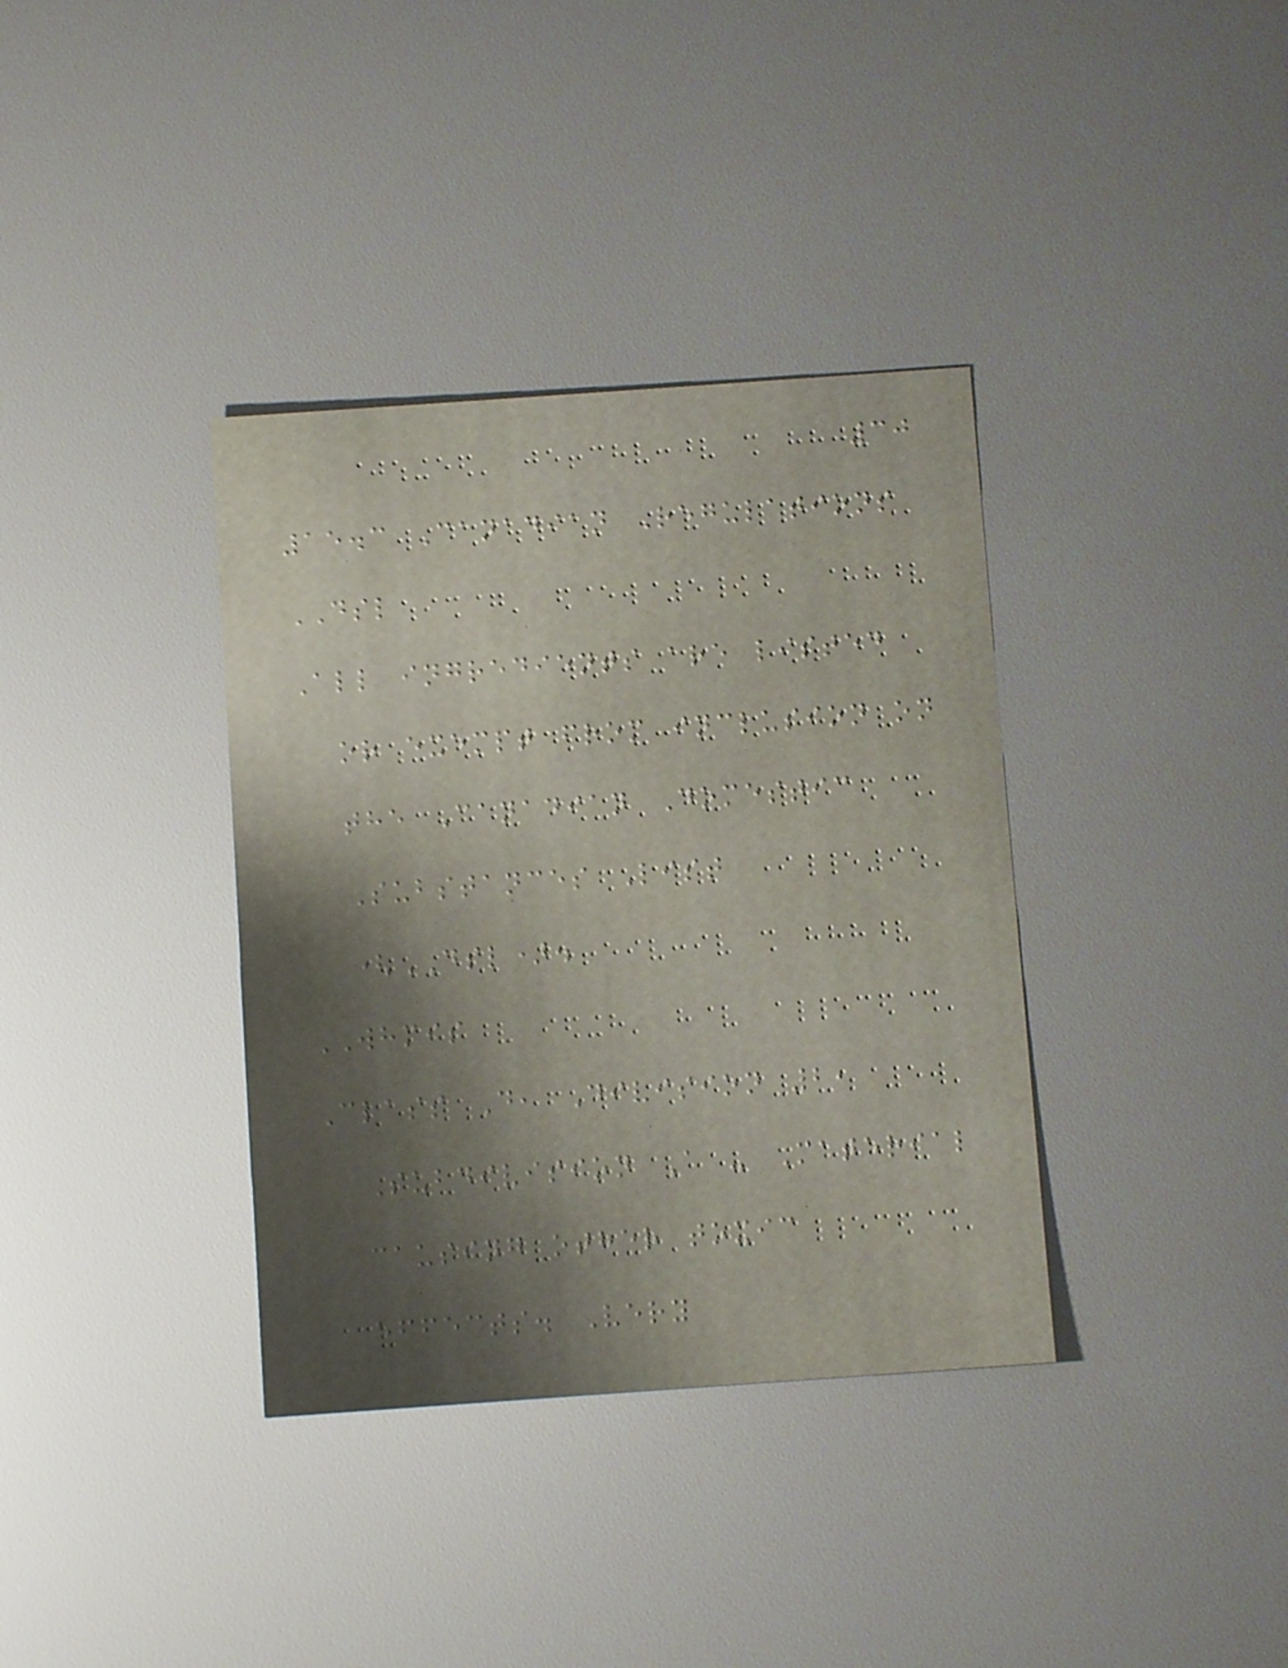30
15.3 Canadian Regulations
DSL
All ingredients are listed
or exempt from inclusion on
the Canadian Domestic
Substances List
(DSL).
WHMIS
Class D, Division 2,
Subdivision A - Material
causing other toxic
effects. Very
